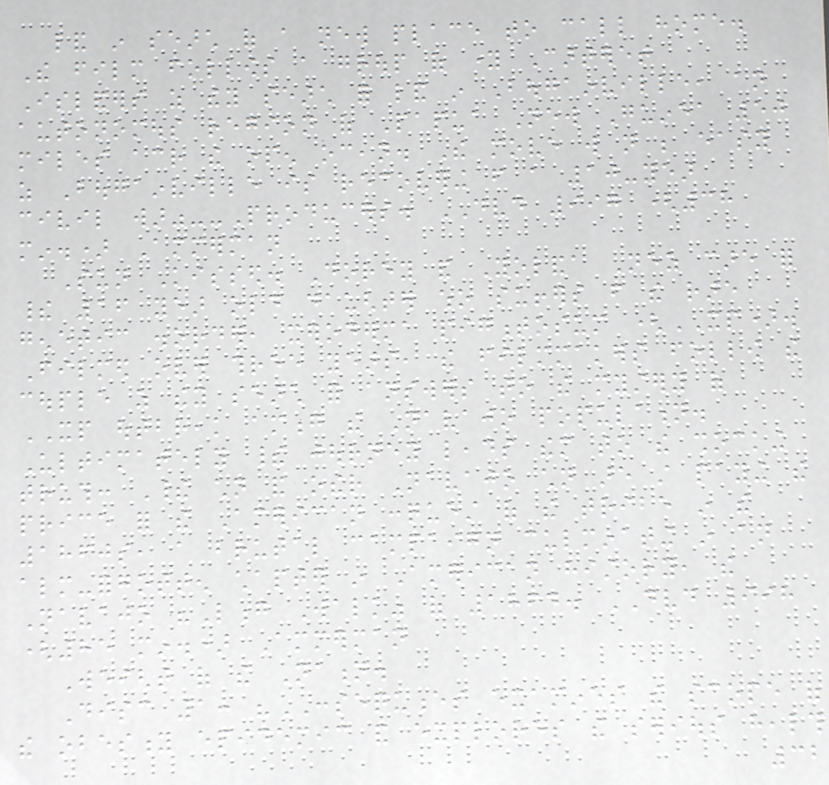land in search of a new place to call home.
The film follows a group of young Carteret
Islanders as they search for land in Bougainville, an
autonomous region of Papua New Guinea 50
miles across the open ocean. The move will not be easy
as Bougainville is recovering from a 10-year
civil war"--Producers. DVD 997 (38
min.) Ammerman
Sun Kissed. Dorey and Yolanda Nez care for
their 16 year old daughter who suffers from the rare
genetic disorder, xeroderma pigmentosum (XP).
Filmed over three years, the filmmakers follow the
couple as they search for answers to the mystery of
XP outbreak among the Navajo population.
Ultimately their journey leads them to the shocking
truth: Their children and other Navajo children are still paying the
price for the American conquest of the tribe in the
1860s, a brutal campaign culminating in an
almost-forgotten chapter in American history, the
Navajo "Long Walk" of 1864. DVD 998
(85 min.) Ammerman
Weight of the Nation.
Disc 1: "CONSEQUENCES examines the scope of
the obesity epidemic and explores the serious health
32
